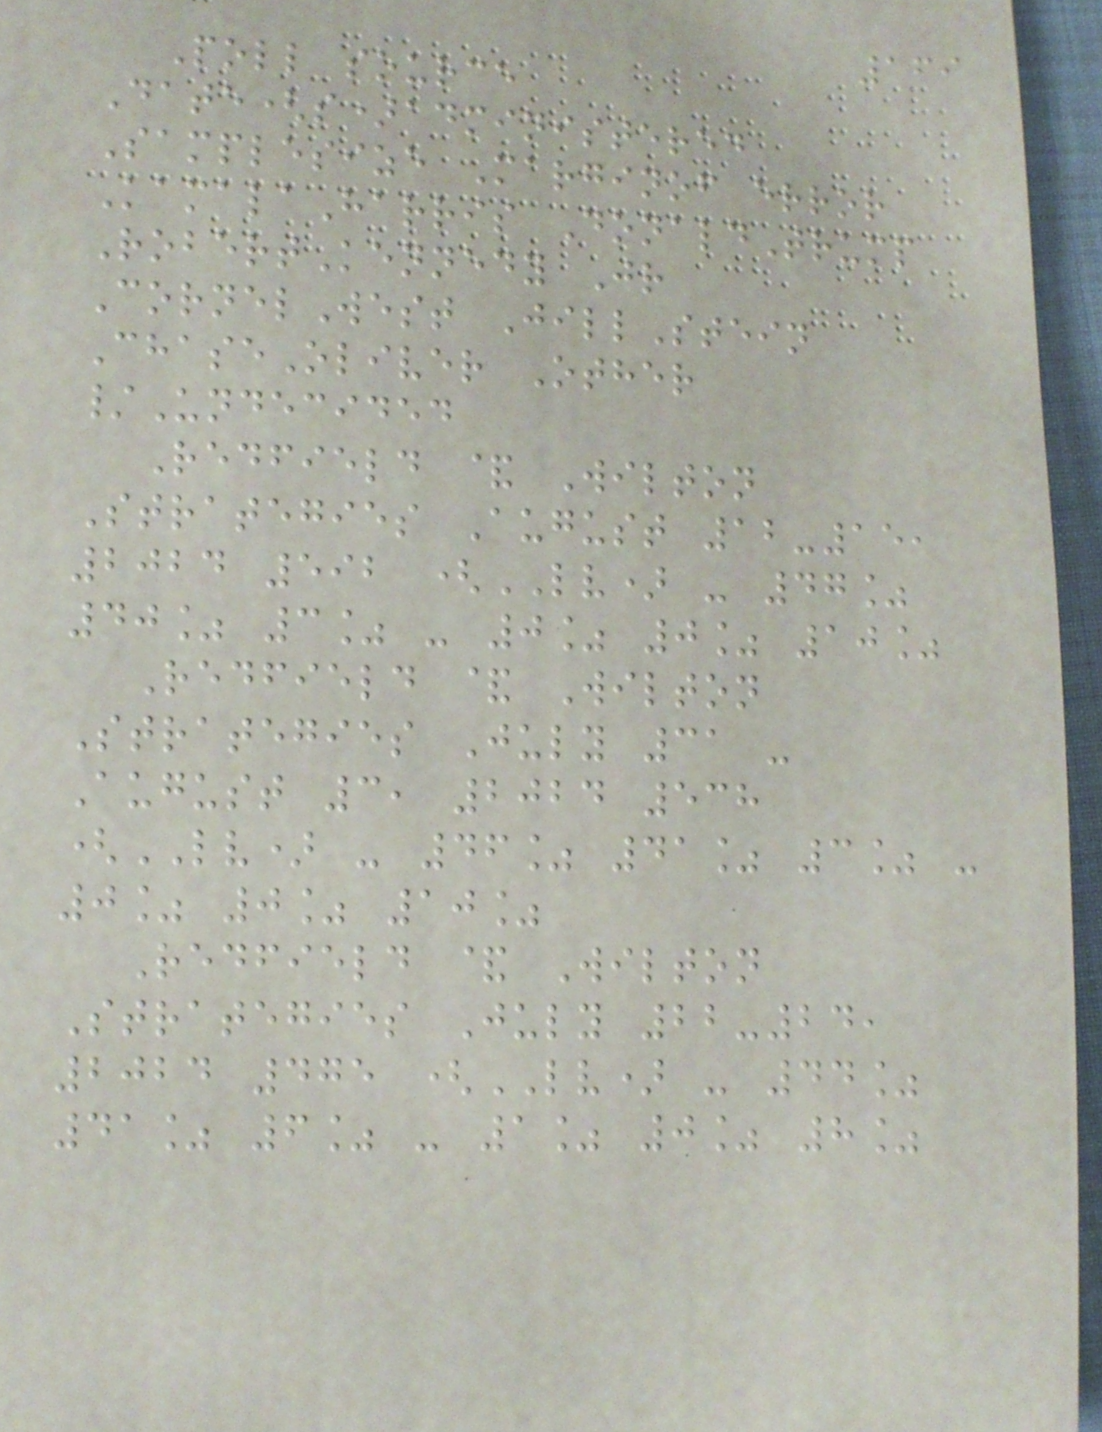169
Poll source
Date(s)administered
Samplesize Marginof error
KamalaHarris DonaldTrump
RobertKennedy Jr
CornelWest JillStein
ChaseOliver Other
/Undecided
Redfield & Wilton
Strategies August 12-15,
2024 592 (LV) - 47%
40% 3% - 0% 0% 10%
Redfield & Wilton
Strategies July 31 -
August 3, 2024 538
(LV) - 46% 41% 3% -
0% 0% 10%
Redfield & Wilton
Strategies July 22-24,
2024 475 (LV) - 44%
41% 6% - 1% 0% 8%
